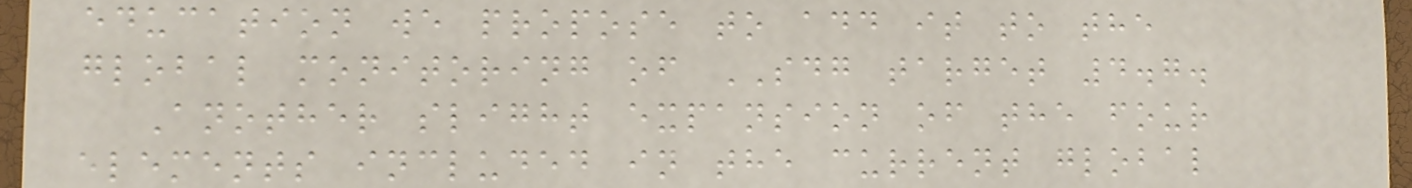education we propose to add it to the
global monitoring of SDG target 4.7.
Another slight expansion of the four
elements included in the current global
